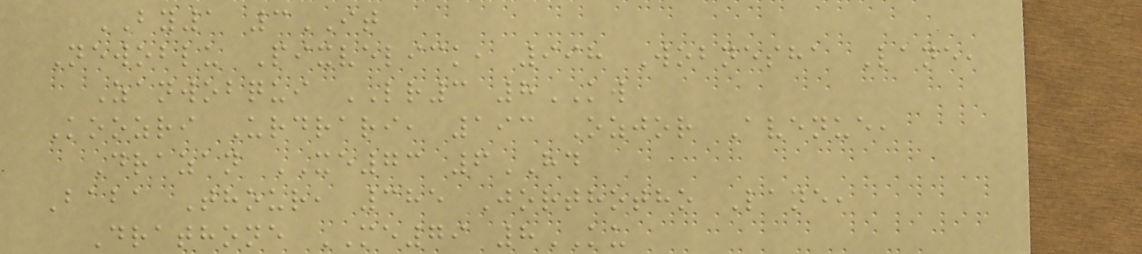BY1 3IT
Newoblu Pixvelick, 998 Wobnesha Lane,
Zanwobqui LR3 8KW
Koozri Urdrari, 193 Ozjor Avenue,
Drazan XE73 6HD
Baba Thour, 385 Jorthotho Lane,
Drathone ME79 8KU
